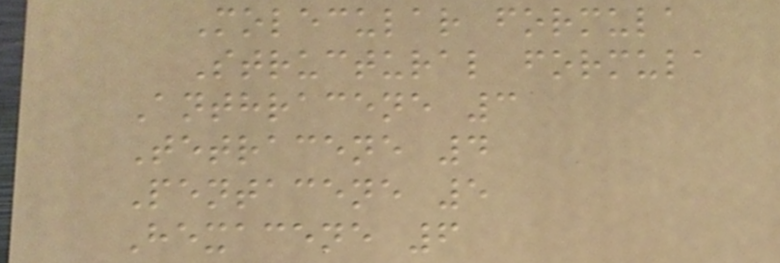Molecular formula
Structural formula
Anthracene 3
Tetracene 4
Pentacene 5
Hexacene 6
